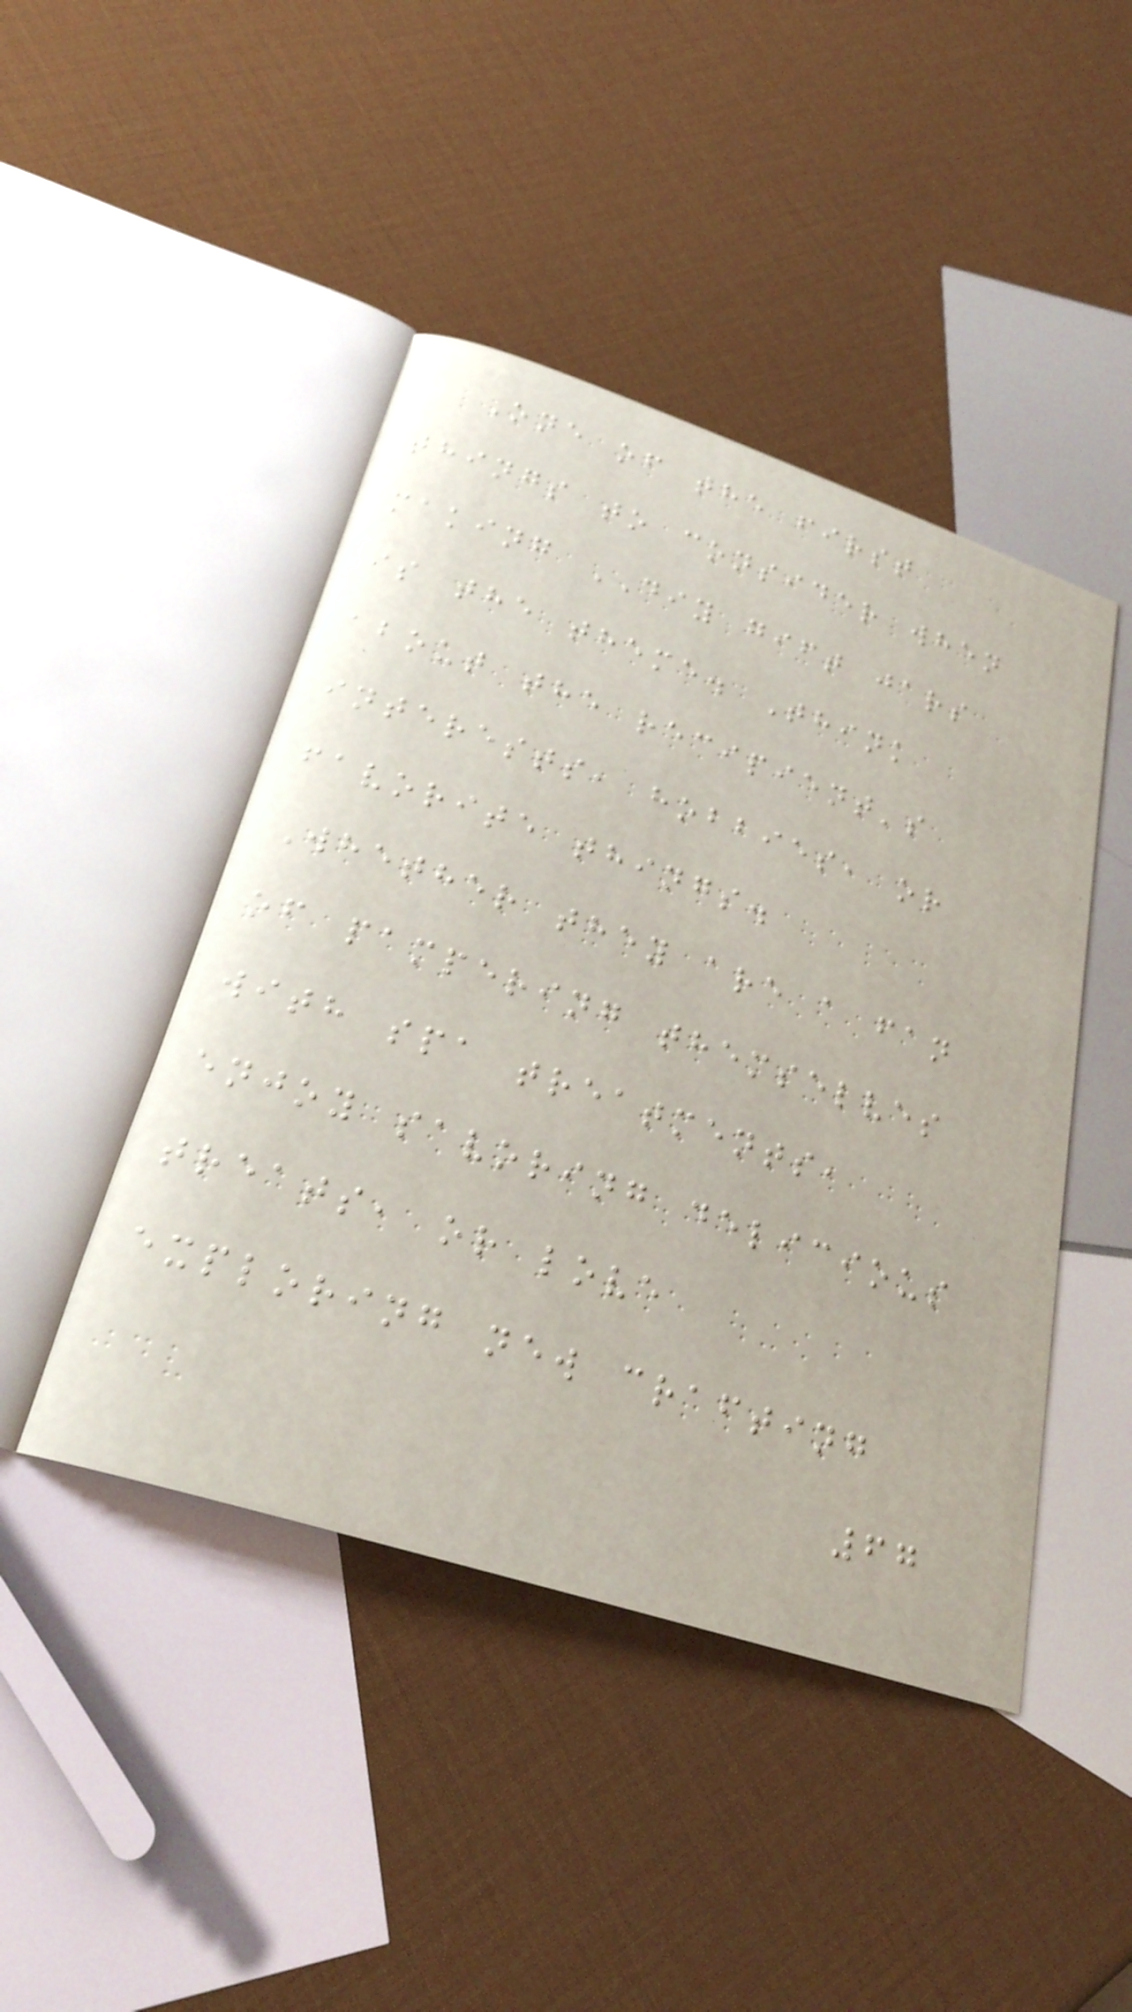One of the first
things to consider when
making DIY gift jars
is the theme. Think
about the recipient's
interests, hobbies, or
favorite things.
Whether they are a fan
of pampering themselves
with spa treatments,
enjoy savoring delicious
treats, or love
exploring new crafting
67
